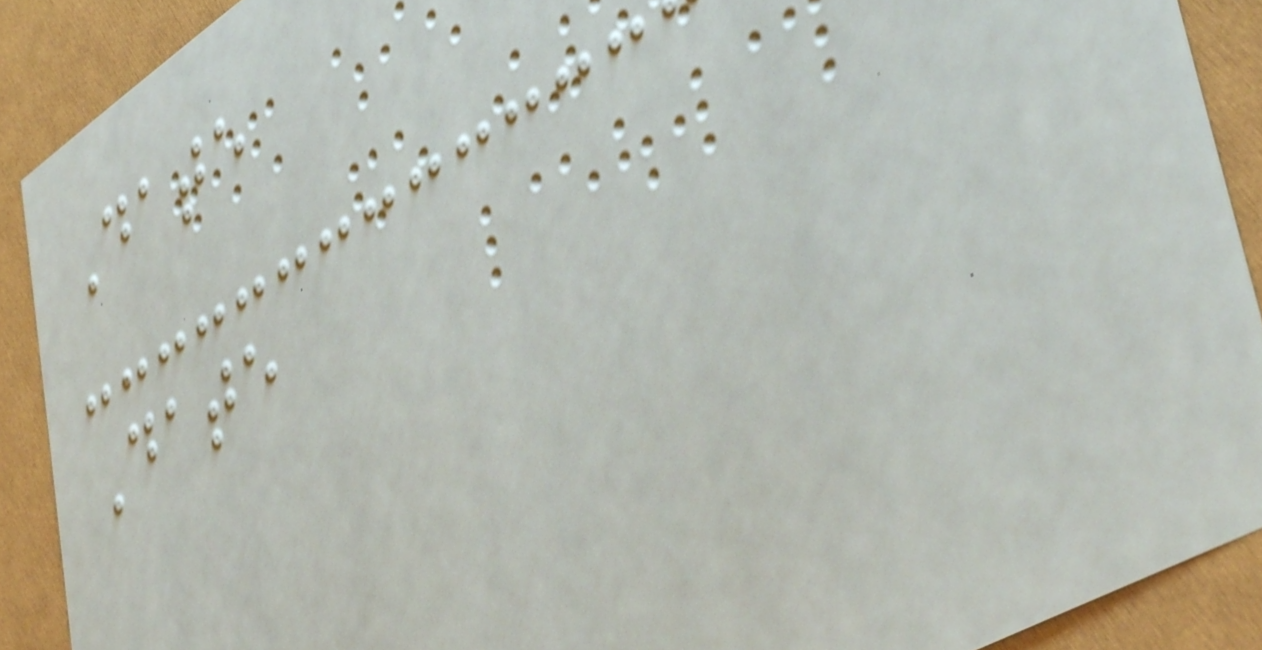Date
Date
